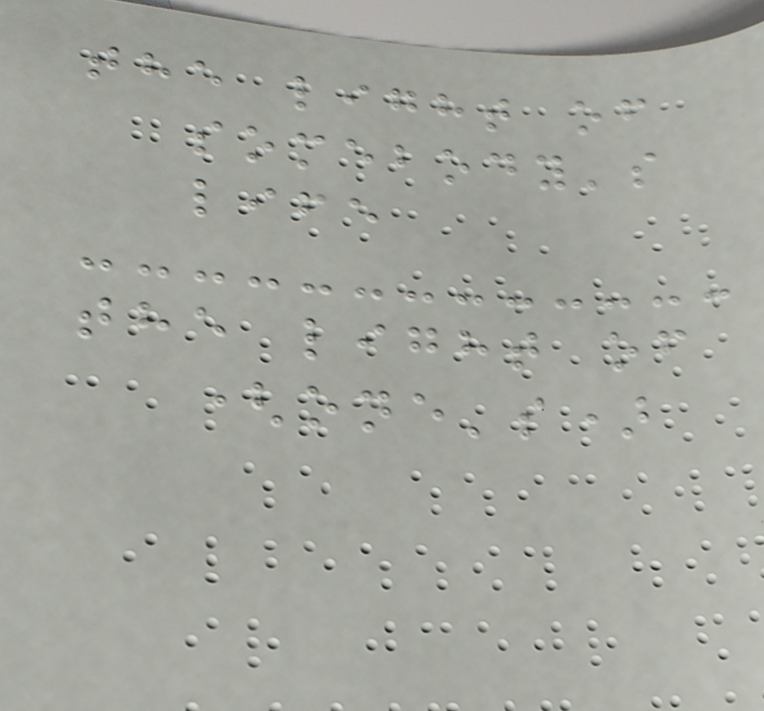the light of
somebody's
life
the light of
(one's)
